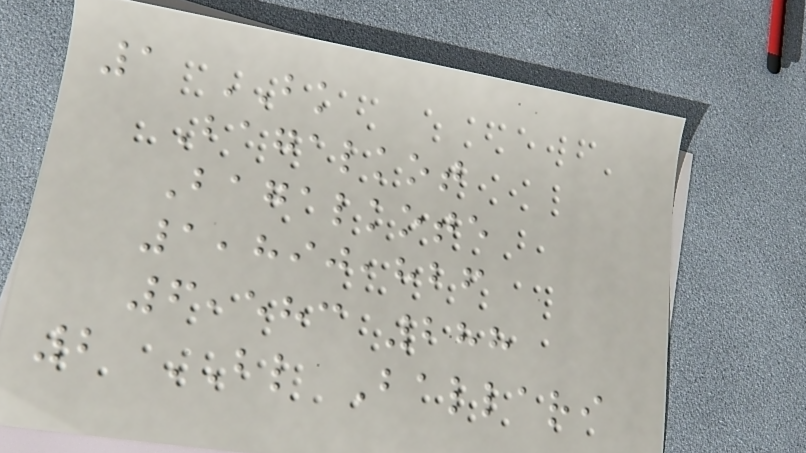1 BK
Bagalkot
Bagalkote
1,890,826
6,583 288
2 BL Ballari
